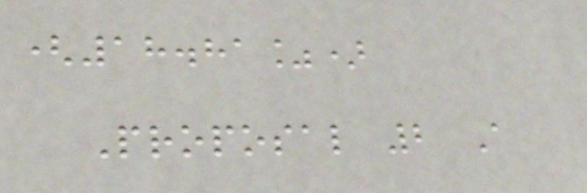(18.81%)
Proposal 2 A
